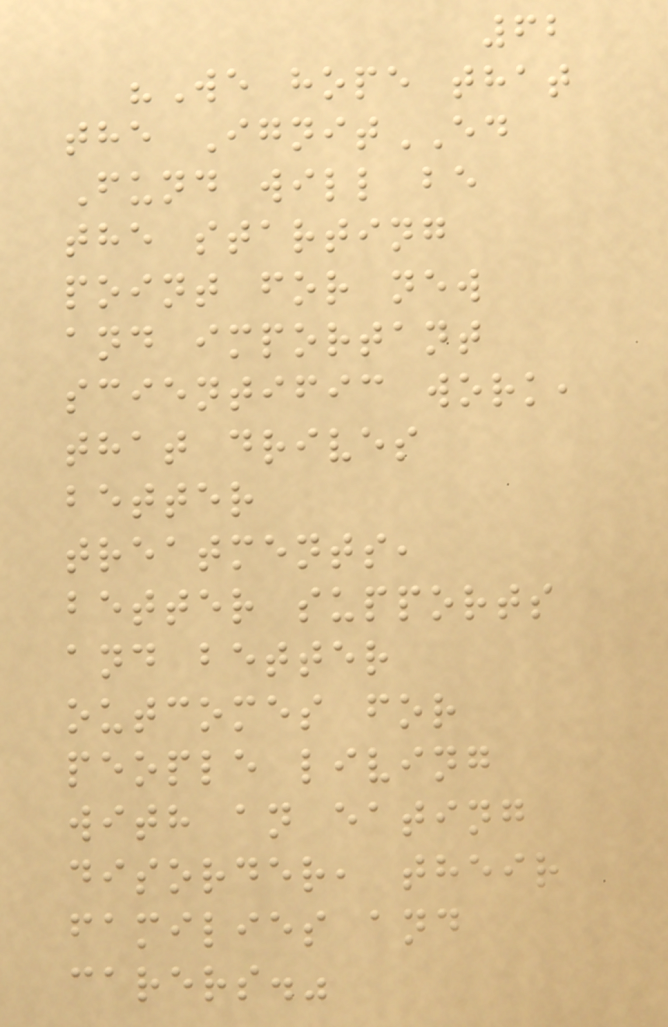62
"We hope that
the IgnitED
Fund will be
the starting
point for new
and important
scientific work,
that drives
better
treatments,
better supports
and better
outcomes for
people living
with an eating
disorder, their
families and
carers."
